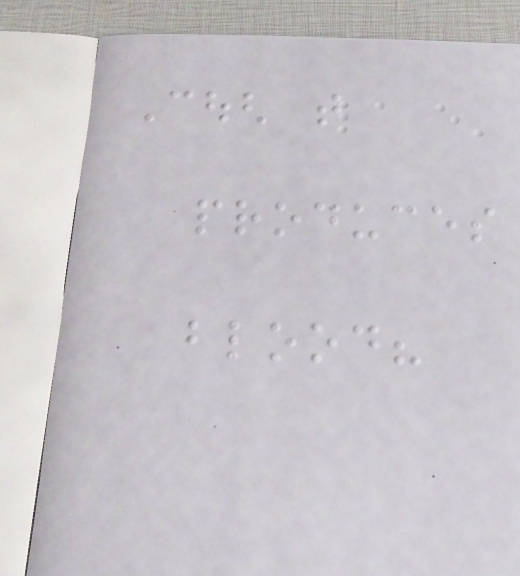Cough that
produces
blood?
